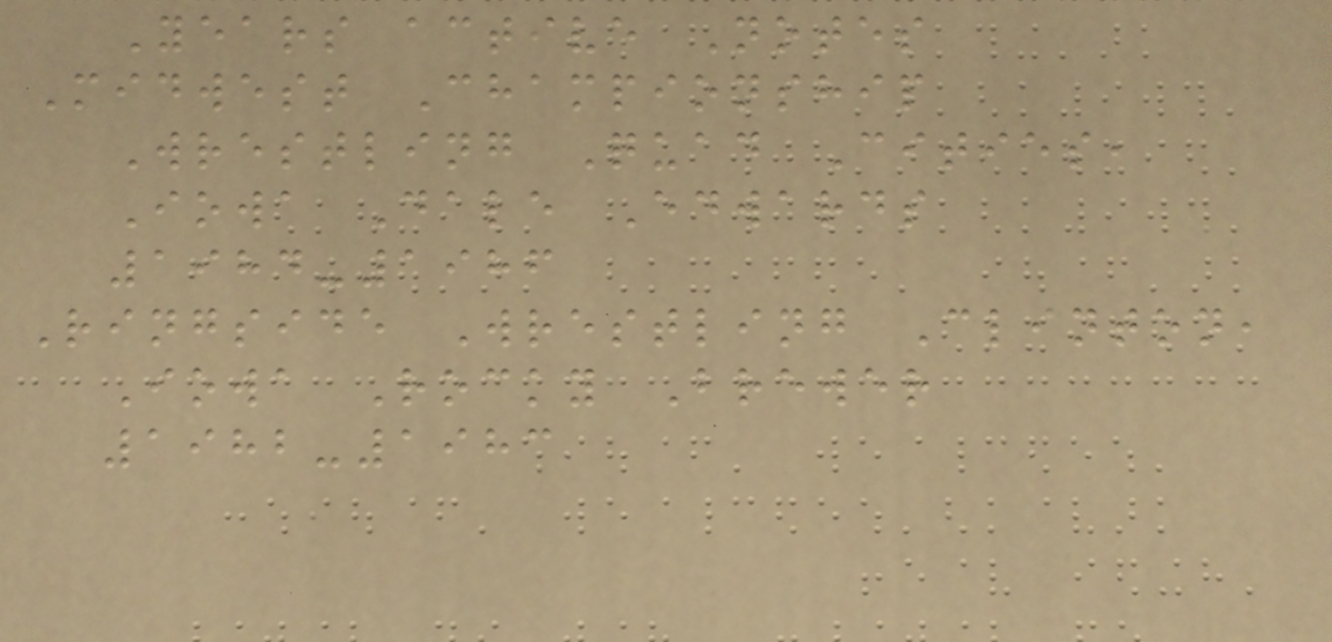Years active Notes
Midwest Championship
Wrestling Quad Cities,
Iowa Dale Edwards
1984-1986
Ringside Wrestling Clinton,
Iowa Rocky Brewer
1982-1983
